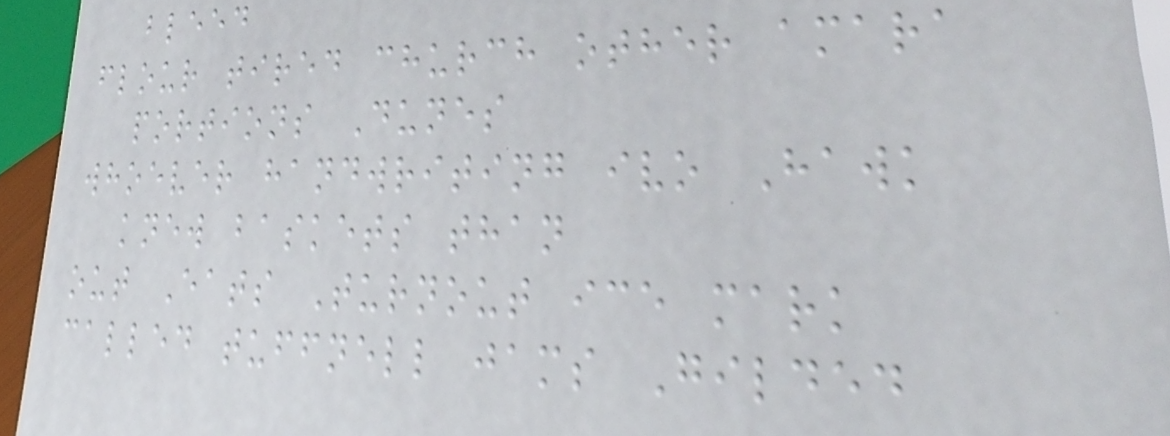bleed
flour tired church other amara
portions Dunes
whoever handwriting ivo Hawk
knew baskets than
out Eats Turnout ice mark
called tuffnell jams Gilded
